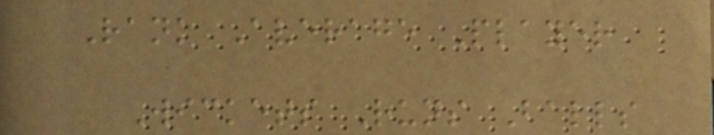Rank Average Player
Wickets Runs Balls
